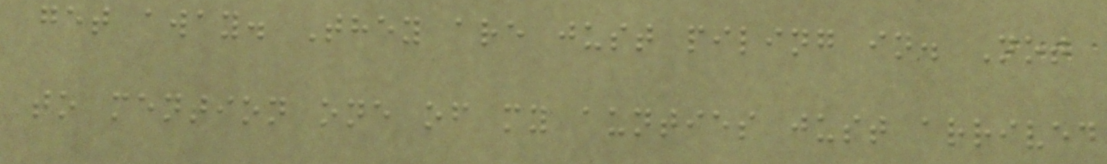get away. They are just piling in. Not
to mention one of my aunties just arrived
